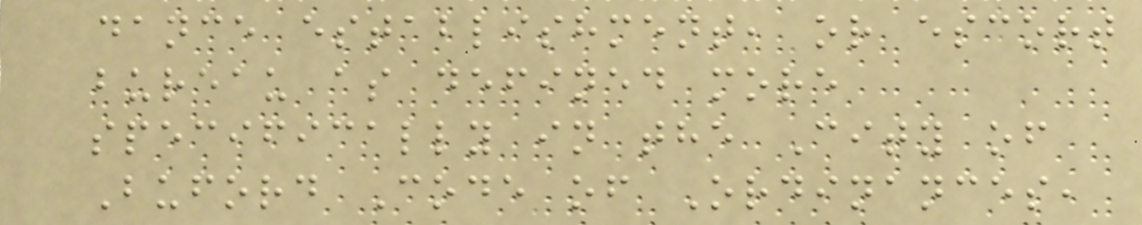dance establishment, or escort
bureau as defined more
specifically in the City of
Buford Code of Ordinances,
